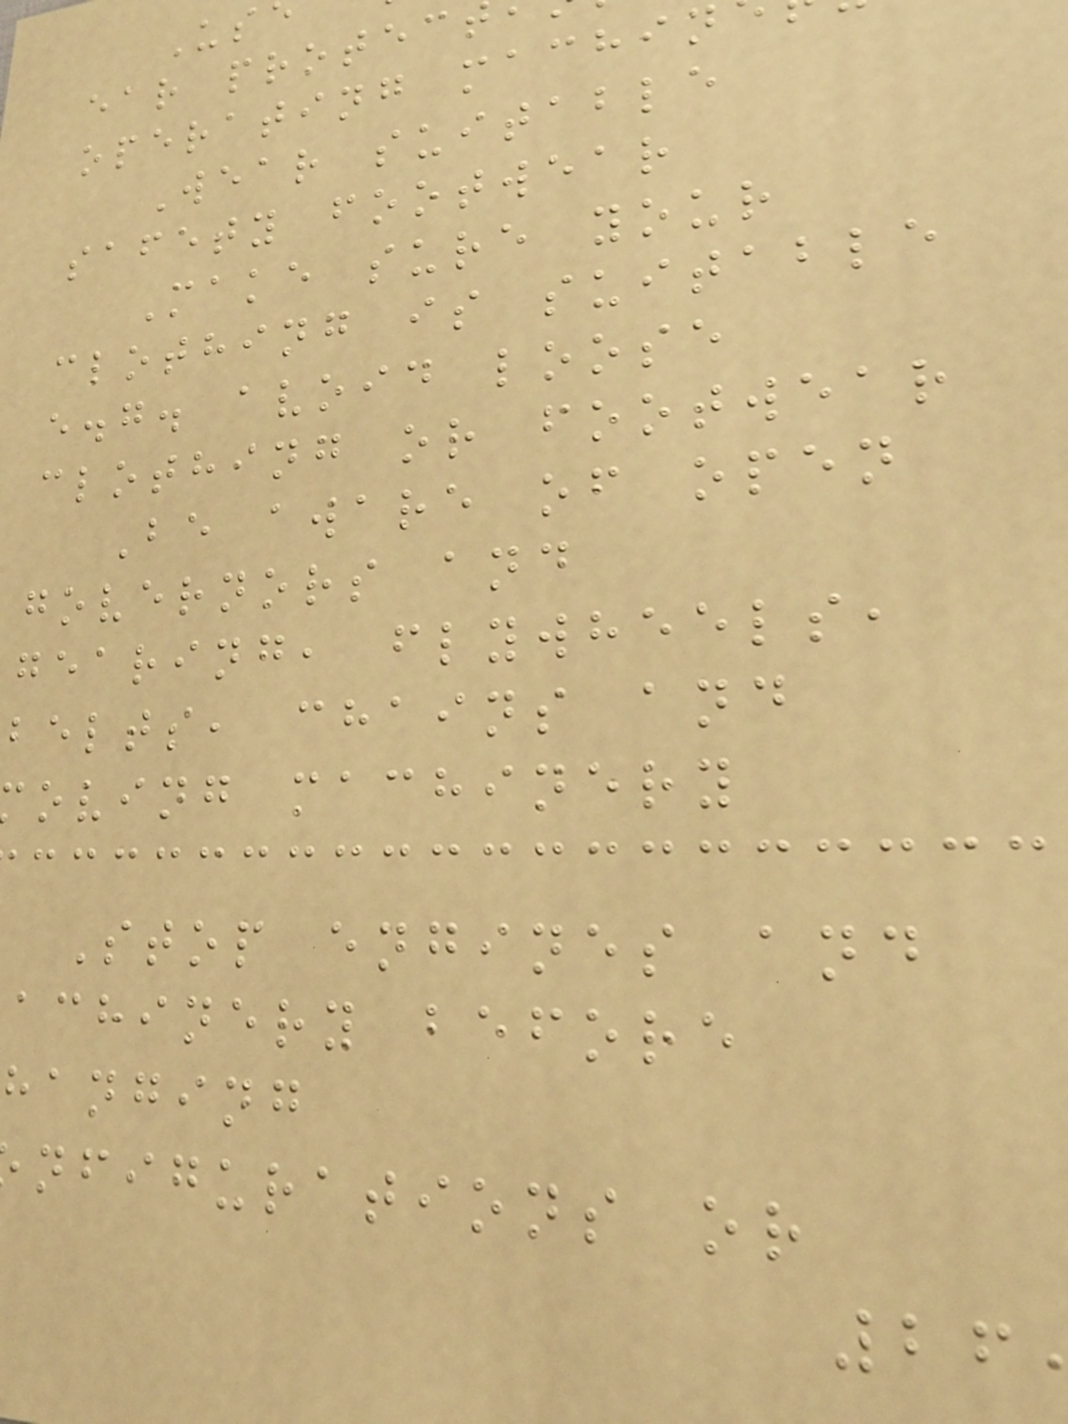ear protec
operating machin
Wear suitable
safety footwear
Make sure your
clothing is suitable
e.g. avoid loose
clothing or footwear
Be aware of open
governors and
gearing, flywheels,
belts, chains and
oving machinery
Stop engines and
achinery before
hanging
nfigurations or
